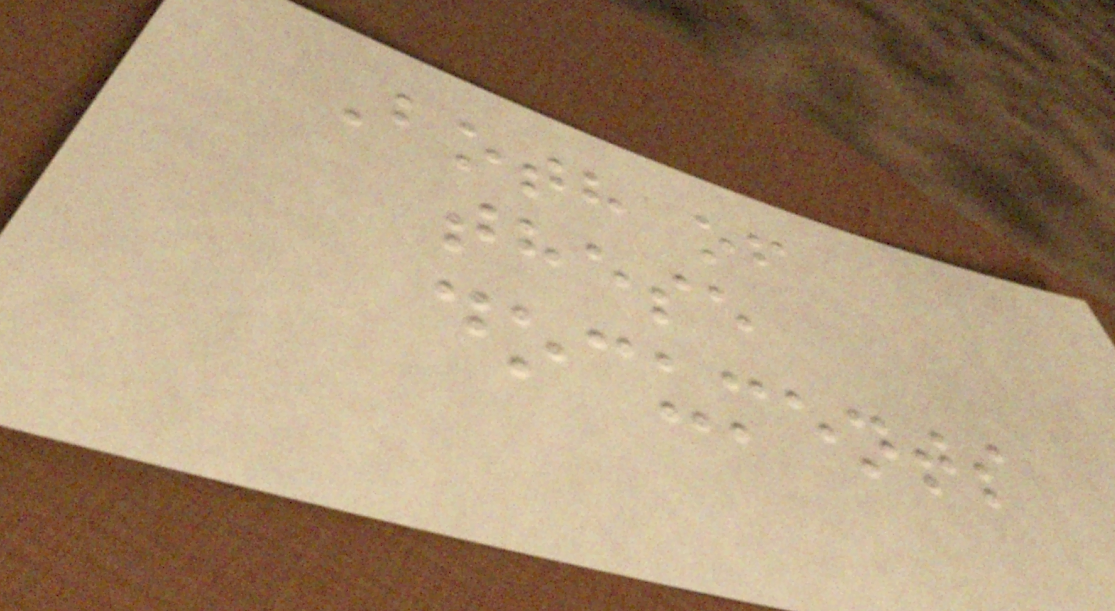Both of
these
documents
